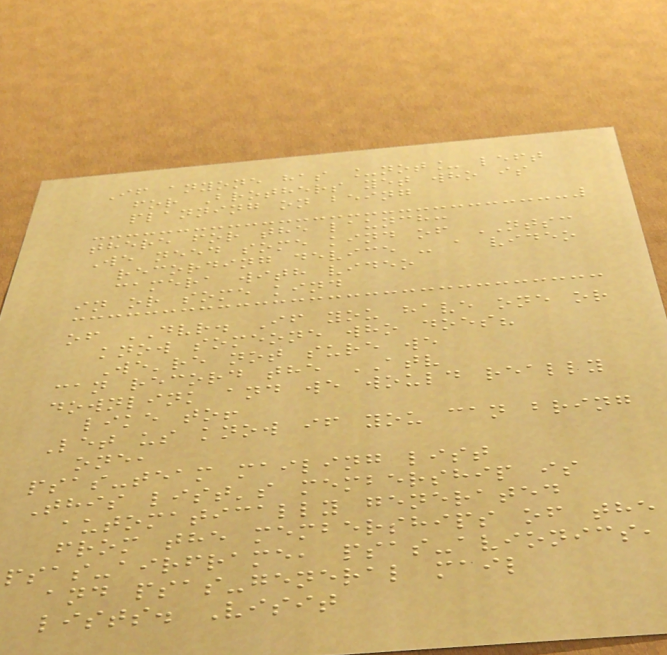If anyone has _not_ left
for Brothers yet who is
planning on being
there for the launch:
We need some kind of NTSC
recording device - a video
camera with video
in or some kind
of DVR. If you have one or
know someone who does?
We're not sure we
can record the ATV
downlink and we would really
like to!
Let us know if you can bring
one,
psas-team mailing list
This list's membership is
automatically generated
from the memberships of the
psas-airframe, psas-avionics,
and psas-general mail
lists. Visit
